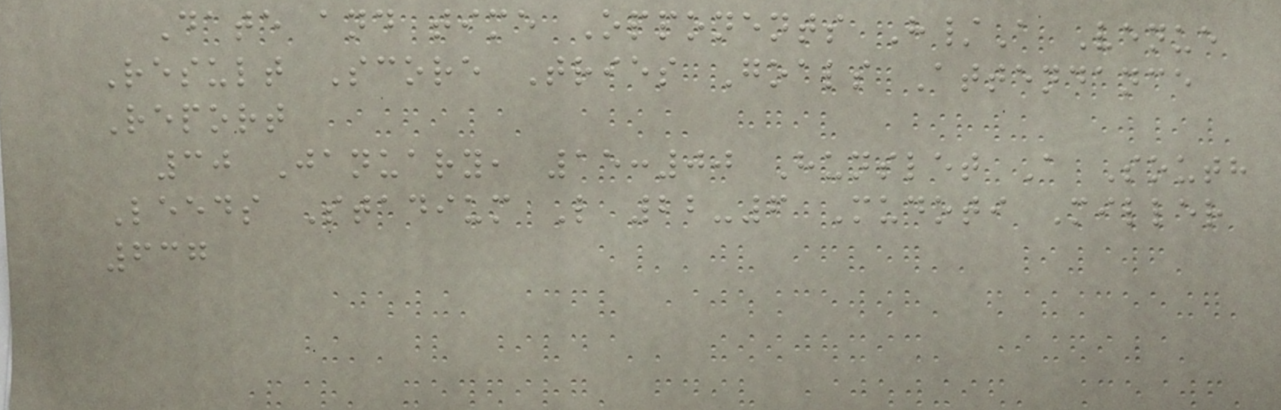Date and time Opponents H/A Venue
Result Score Tries Goals Attendance
Report
30 January, 15:00 Hunslet A South
Leeds Stadium L 22-6 Mudoti Miller
637
